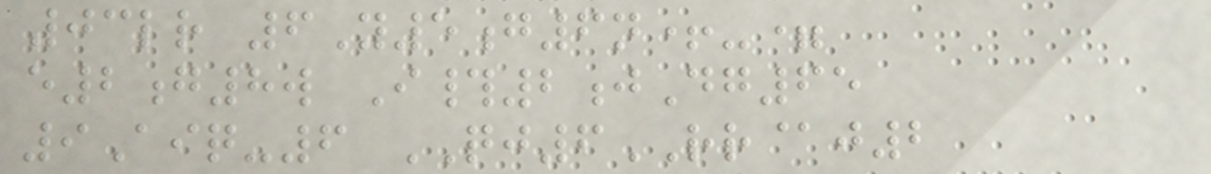03lr 6Y5g6n+-=
e2g8w I#2jDg65
9Aiq-6 QJ6RR@j2
